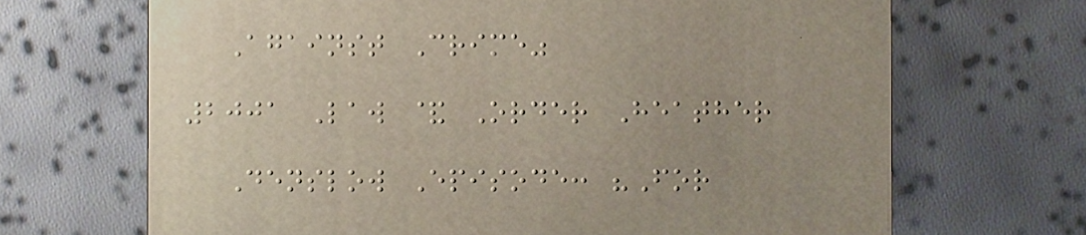Against Crime"
2001 Law & Order Heather
Denslow Episode: "For
